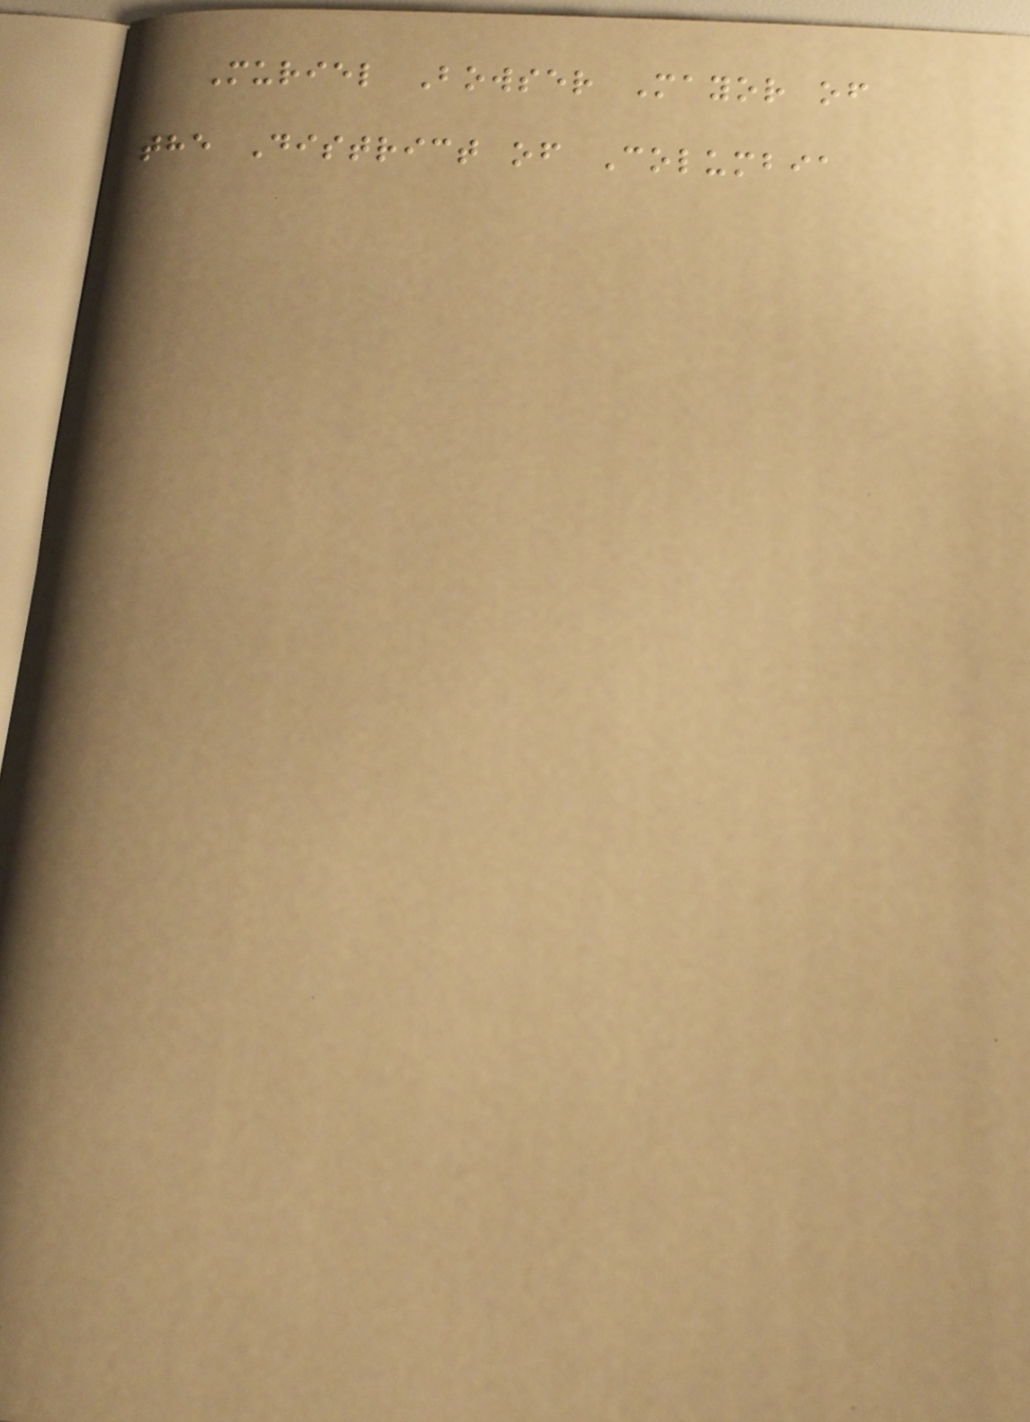Muriel Bowser Mayor of
the District of Columbia
